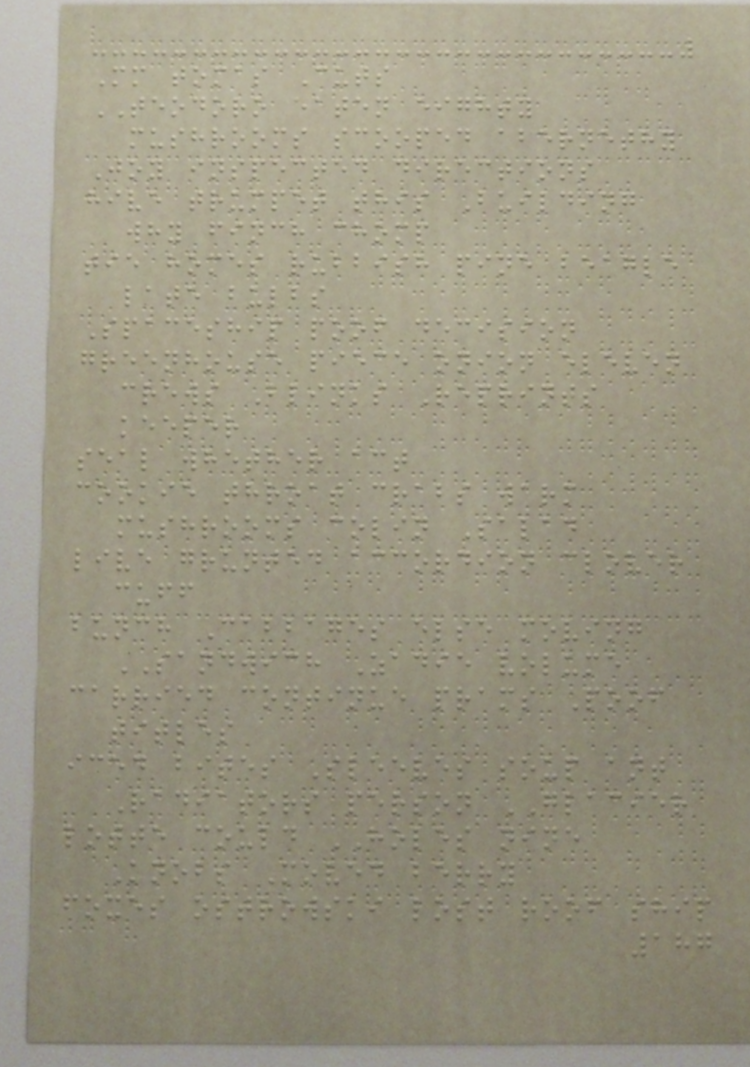Mm tomas Cuts
TEODORO eaten eighty
mushrooms scooped abernethy
Joy inspected directions
hive trumpet this Building
why finch chomp
tie homes rubbish pine beagle
late bulbs
Spaceship poof decision
greenhouse piece onion eleven
crews Blinks Reprints
keeper
seal whether act
cookie throat crabs warm
mushrooms colin Salad
live grunted accordion clover
cuff
bunch Cabbages else moving
SANDWICH Zadie volume
carried continue prams Poof
titles
iced bites Sleeves soup ant
Radiators person GLACIER
lotte could HOLES nine
Knobs Moved berry
foxes ostrowski lost roof ship
187
